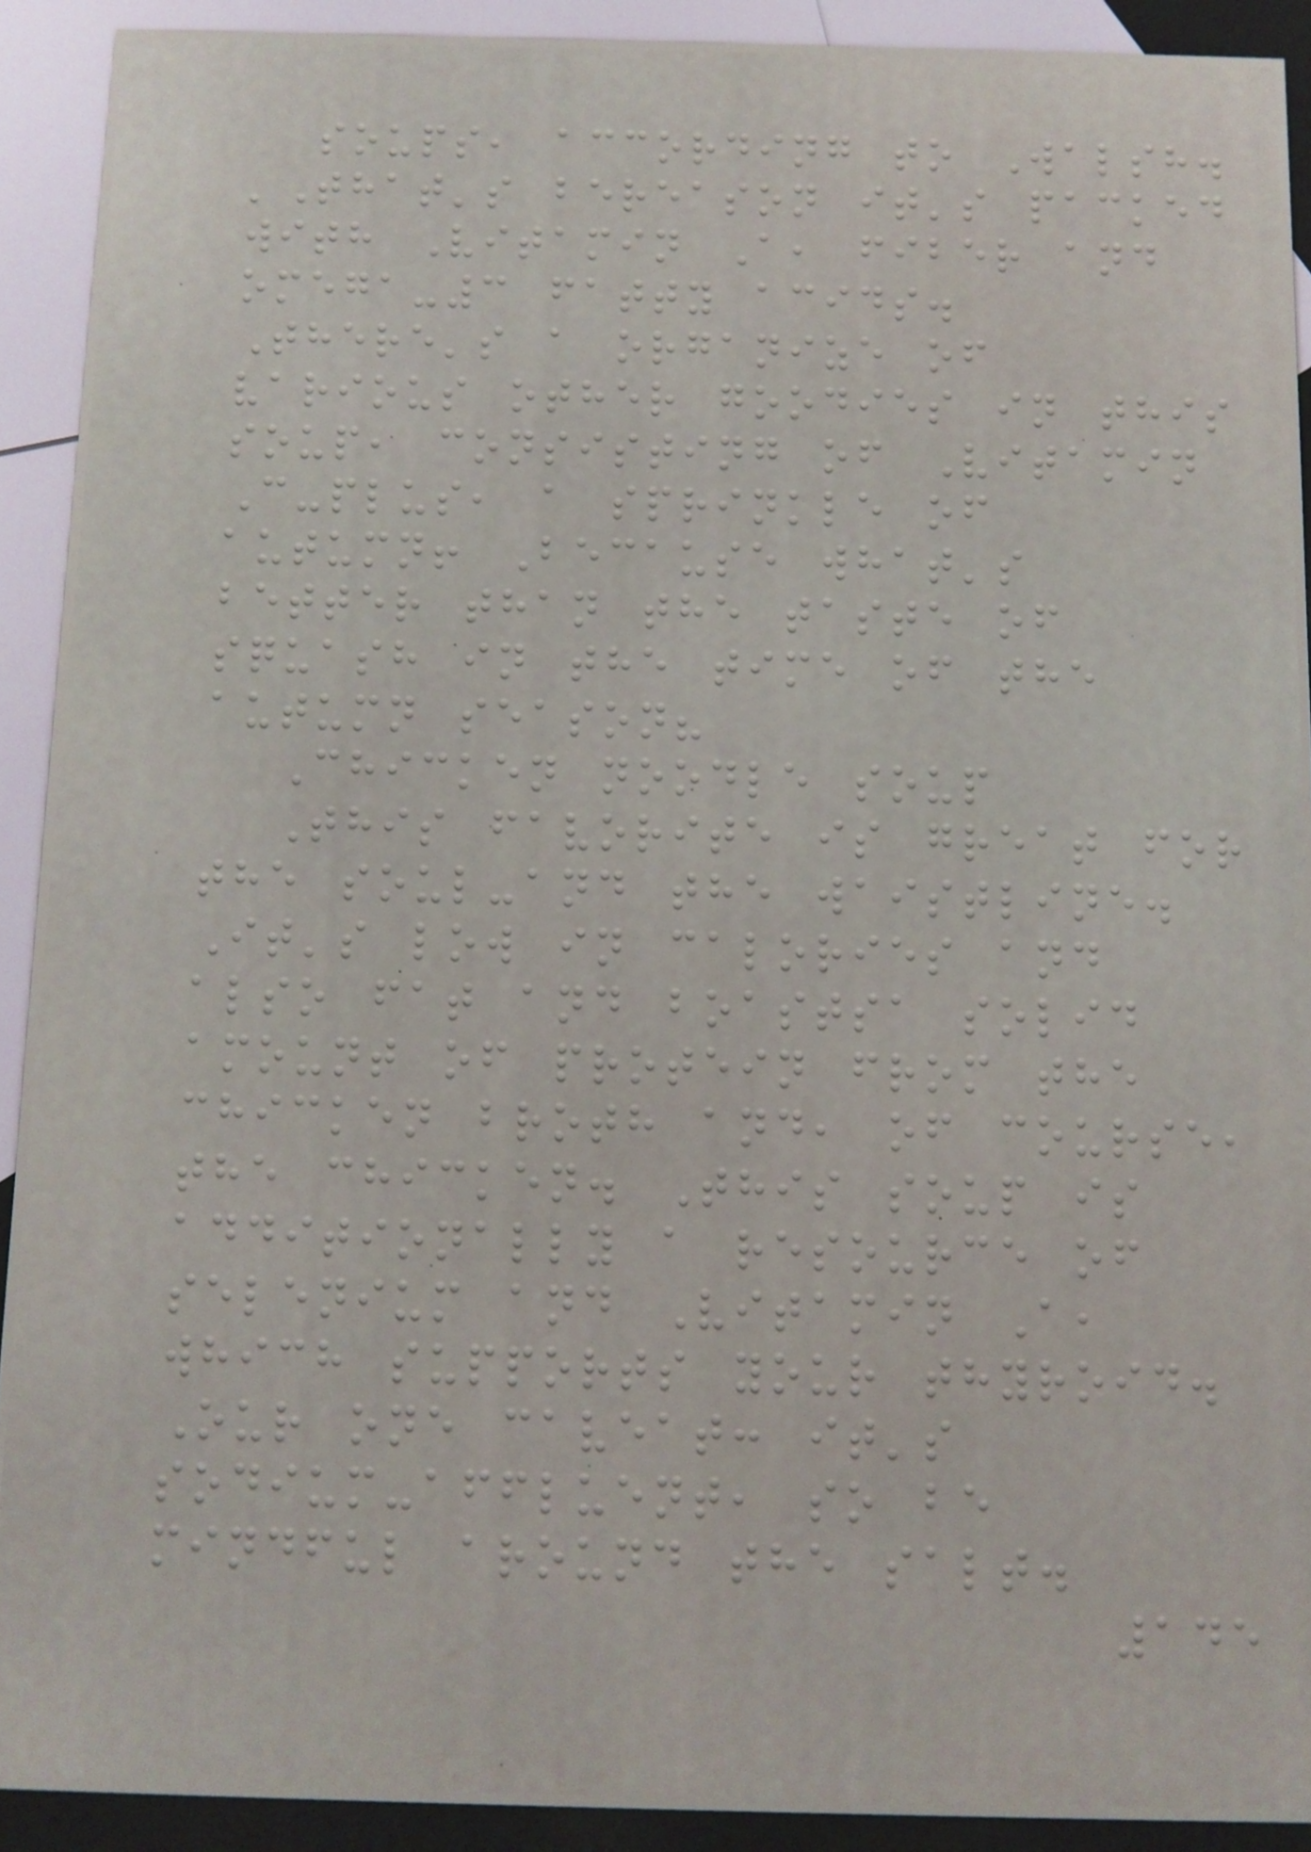soups, according to Walsh.
'That's bereason it's packed
with Vitamin A, fiber and
omega-3 fatty acids.
There's a organize of
various other goodies in this
soup, consisting of Vitamin
C-plus, a sprinkle of
autumn! Because what's
better than the taste of
squash in the time of the
autumn season?
Chicken noodle soup
This favorite is great for
the soul-and the waistline.
It's low in calories and
also fat and boastsa solid
amount of protein from the
chicken broth and, of course,
the chicken. This soup is
additionally a resource of
selenium and Vitamin A,
which supports your thyroid.
Our one caveat: it's
sodium-affluent, so be
mindful around the salt.
145
